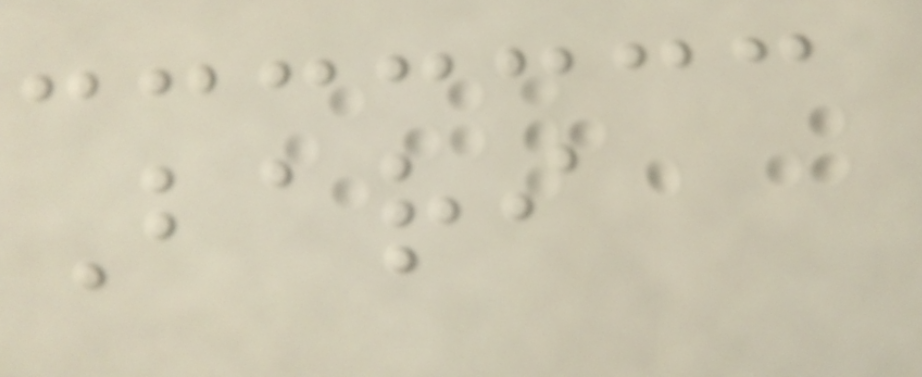Bari
